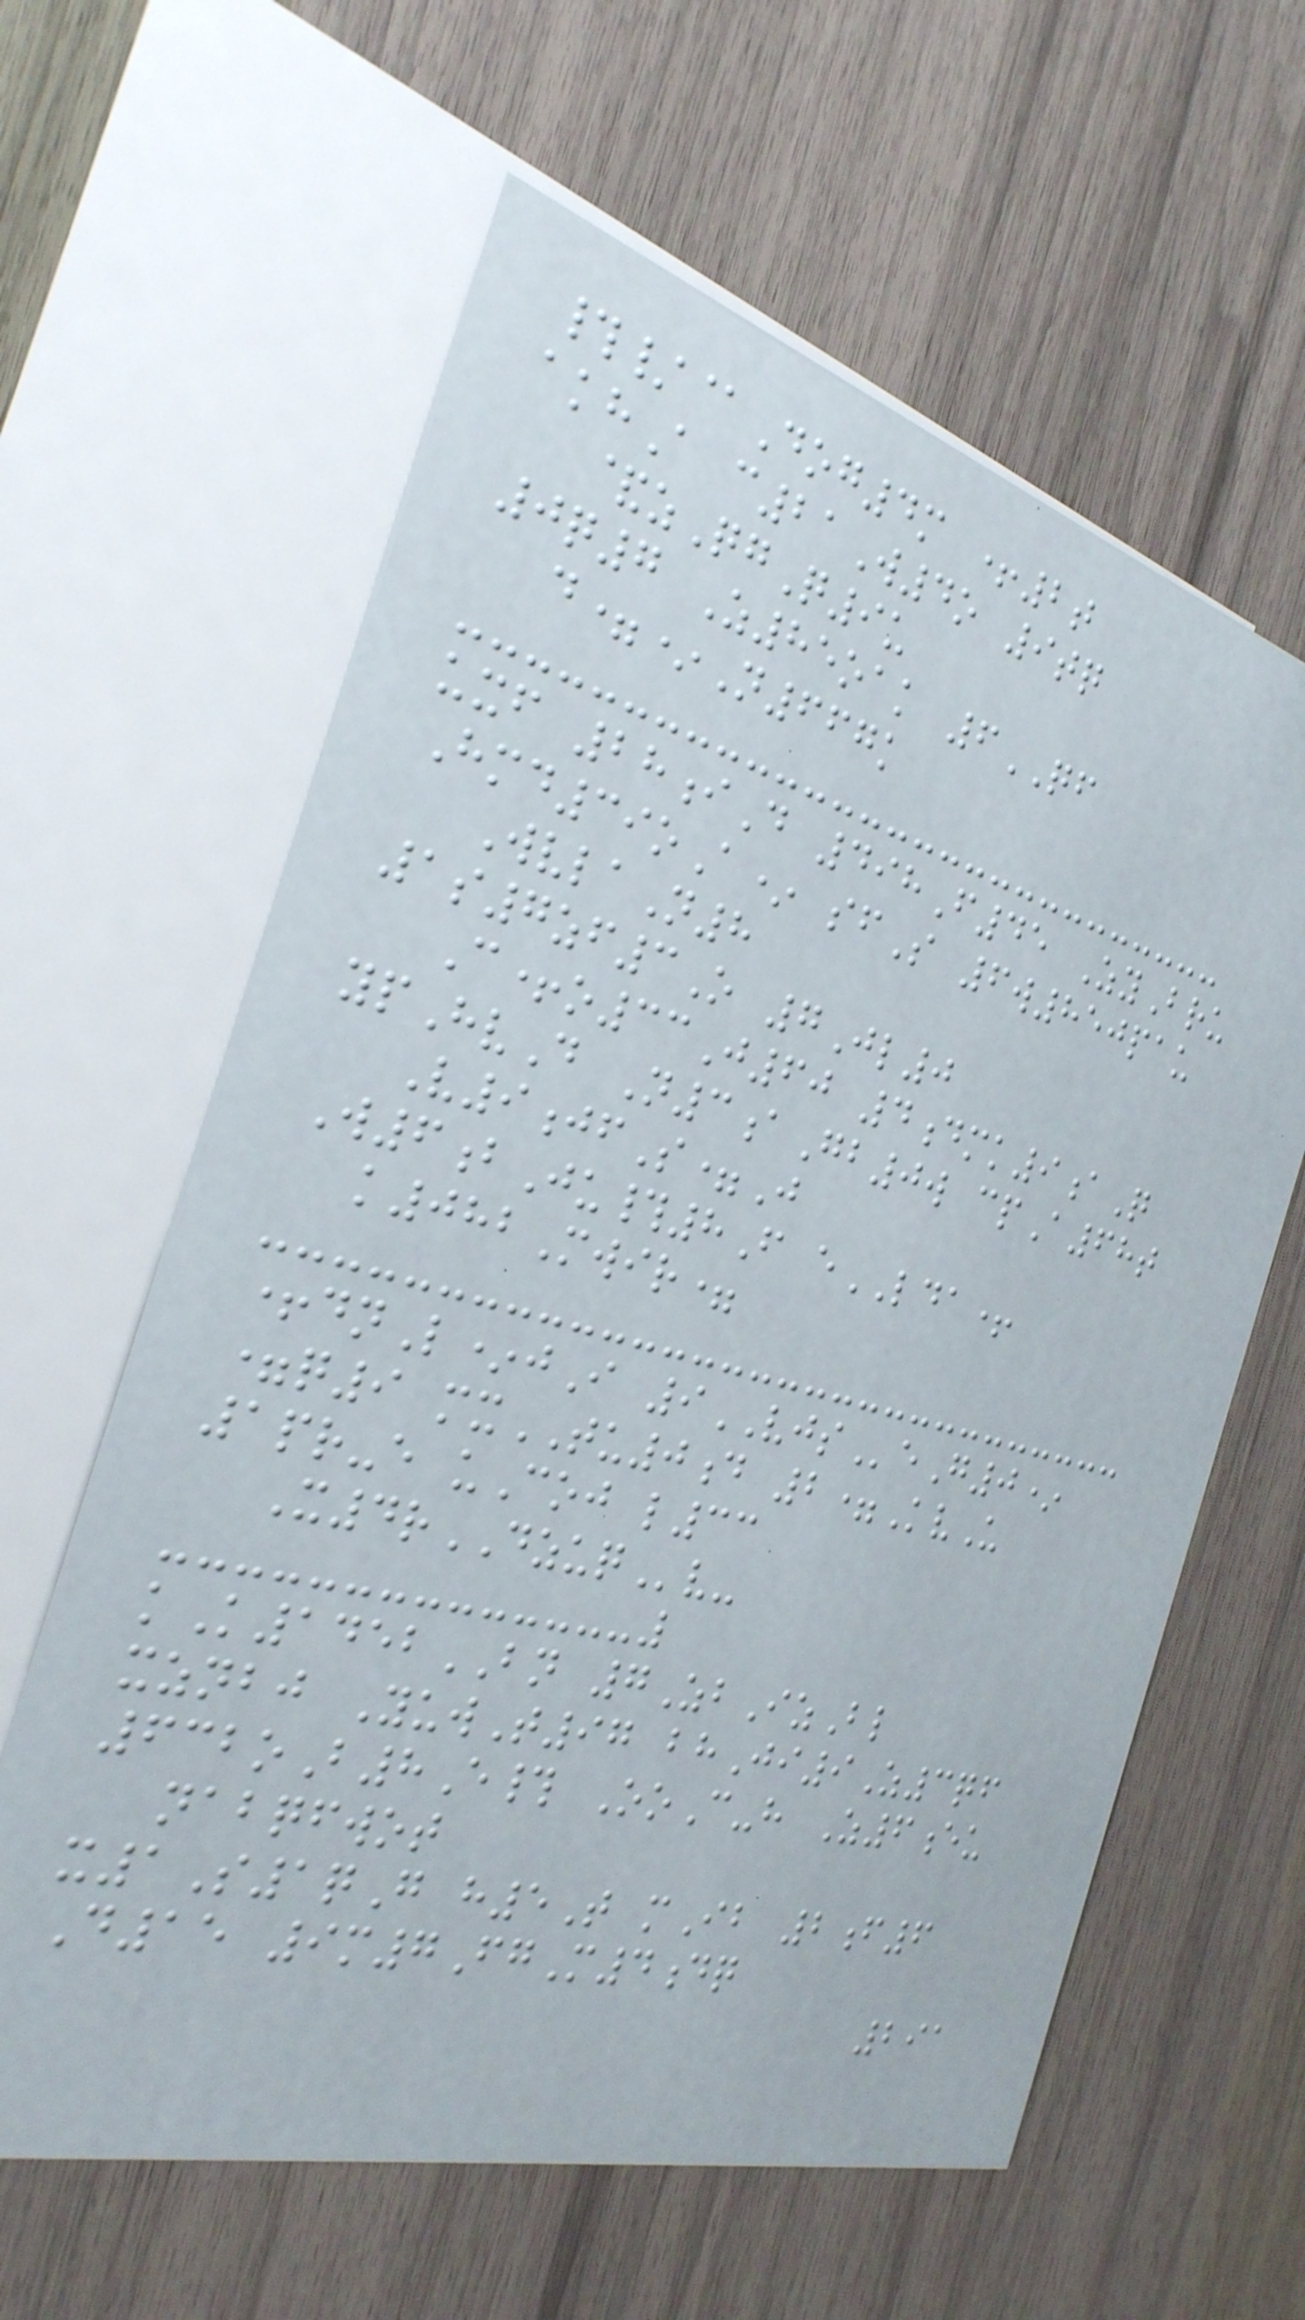#/@Dog4m +2t
akhA c21W4o 9tq
&zQgQ9u
0q7 Z85oak 6QF
d=*N667k
uxf 28iD 498F45 ZyBru
Hmd39oA* sfS 6w850pau
WvlaN8
1s7zf3O 7Jl0
C+o33J60 4dmk9aQ
ypHvD N3aGb0w cpA68t
V9jfS=J
W6bJu#8F eLDA+
k082Mwir=
+dnL*jI 9VJSeG0*
=q9 mxTU0d 2=KvU
1pr-e uCoj l33
X4rDZUQv-
kK1452BN 7ZbIzBl
xznbj YuwT97 bhJi9Z3qf
632oB8E# OoC-h Z6eu
nabqfwot
x1S1qG h5T mIb 2f6
D15 9m7FgM4dq
291
